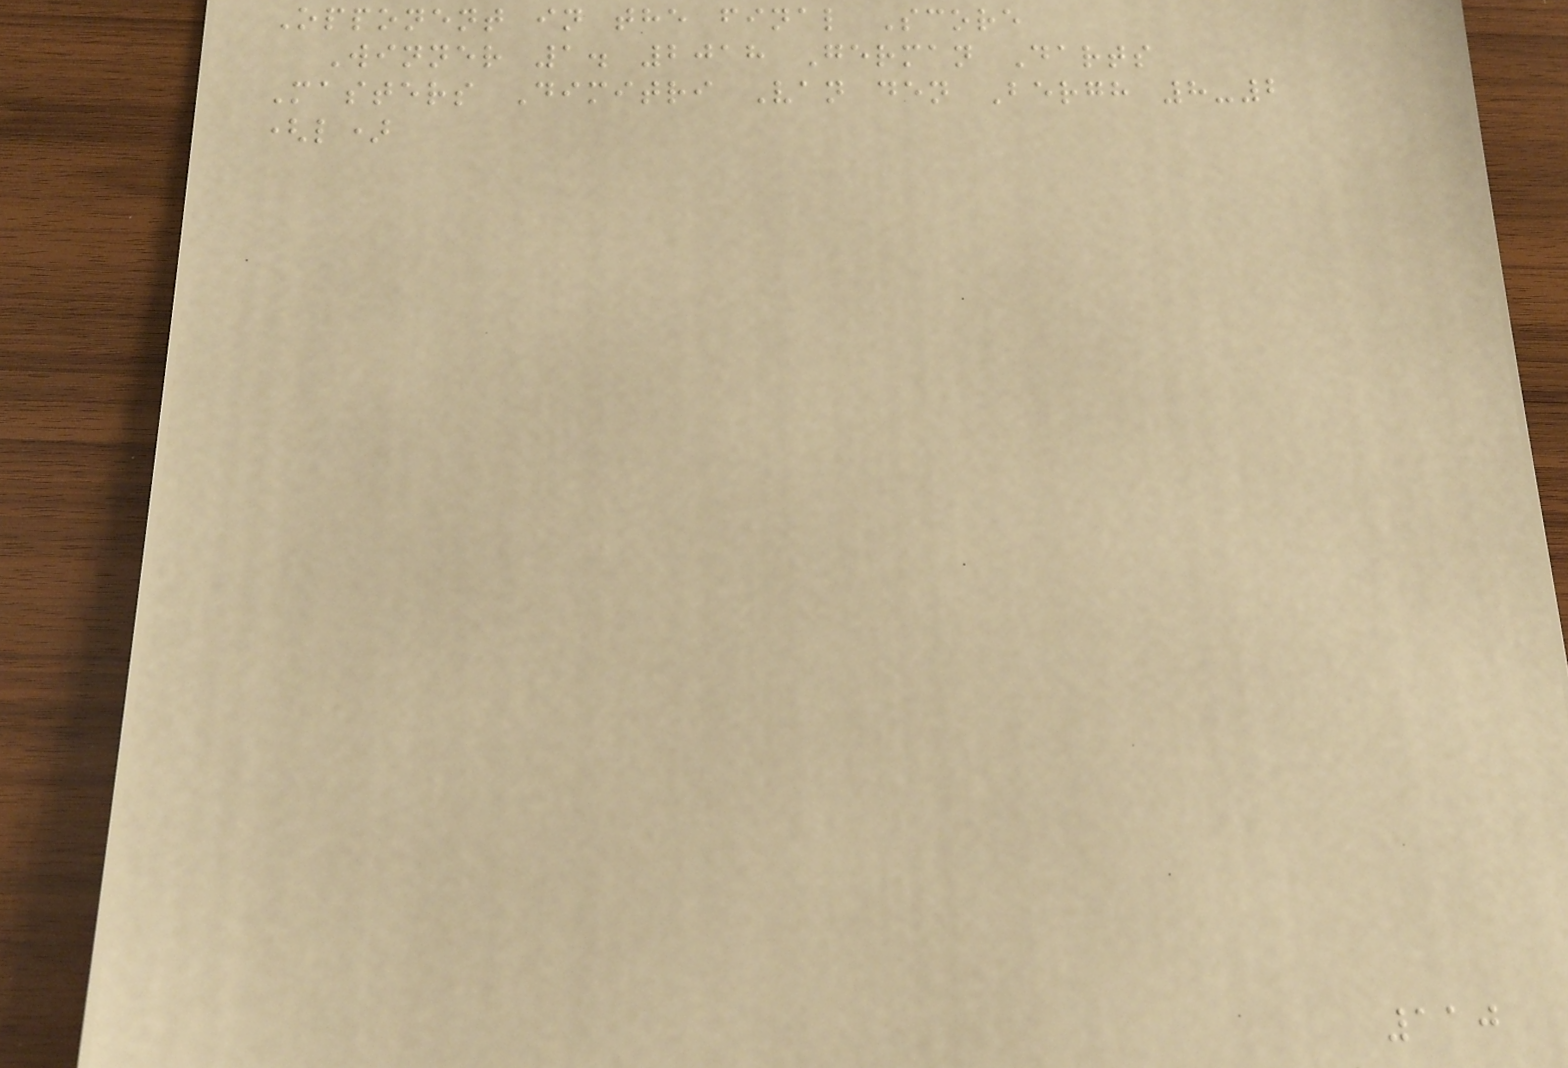Opponent in the final Score
Winner 1. 2018 German Darts
Masters Dimitri Van den Bergh 8-2
(l)
110
